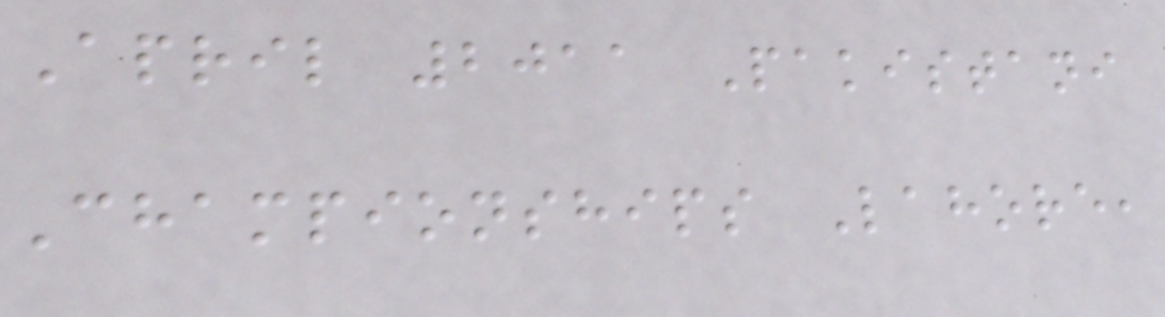April 2011 Pakistani
Championships Lahore,
